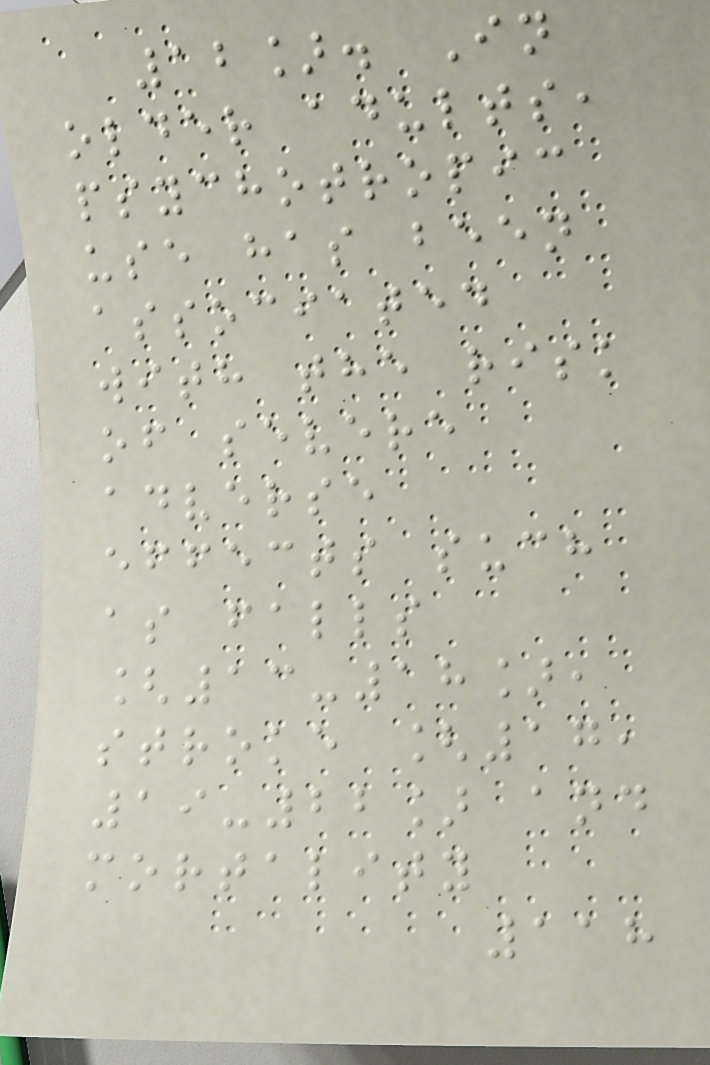12]. In
older adults,
psychotropic
use has been
associated
with the risk
of severe
adverse
effects such
as falls
[13-18],
stroke [17,
19-22] and
mortality
118
